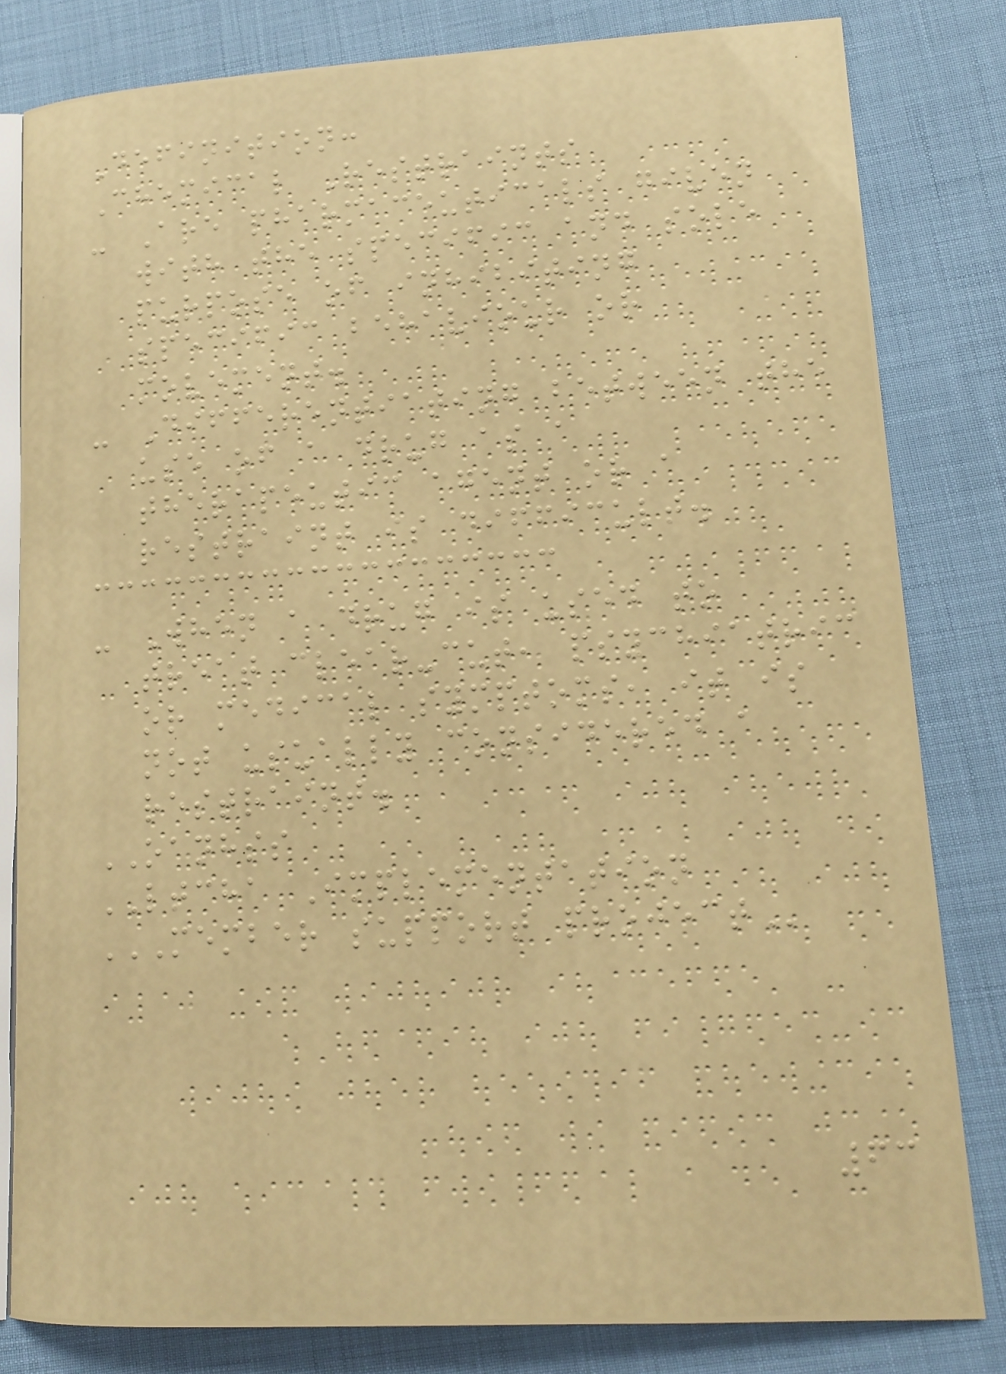Definition:
Chemical Restraints
- Are pharmaceuticals given
with the specific and sole
purpose of inhibiting
specific behaviour or
movement.
- Differentiating between the
use of a drug as a
therapeutic agent or a
restraint is difficult.
- When a drug is used to
treat clear-cut, psychiatric
or medical symptoms, it is
not usually considered a
restraint.
OANHSS
LTCHA Implementation
MEMBER SUPPORT PROJECT
63
